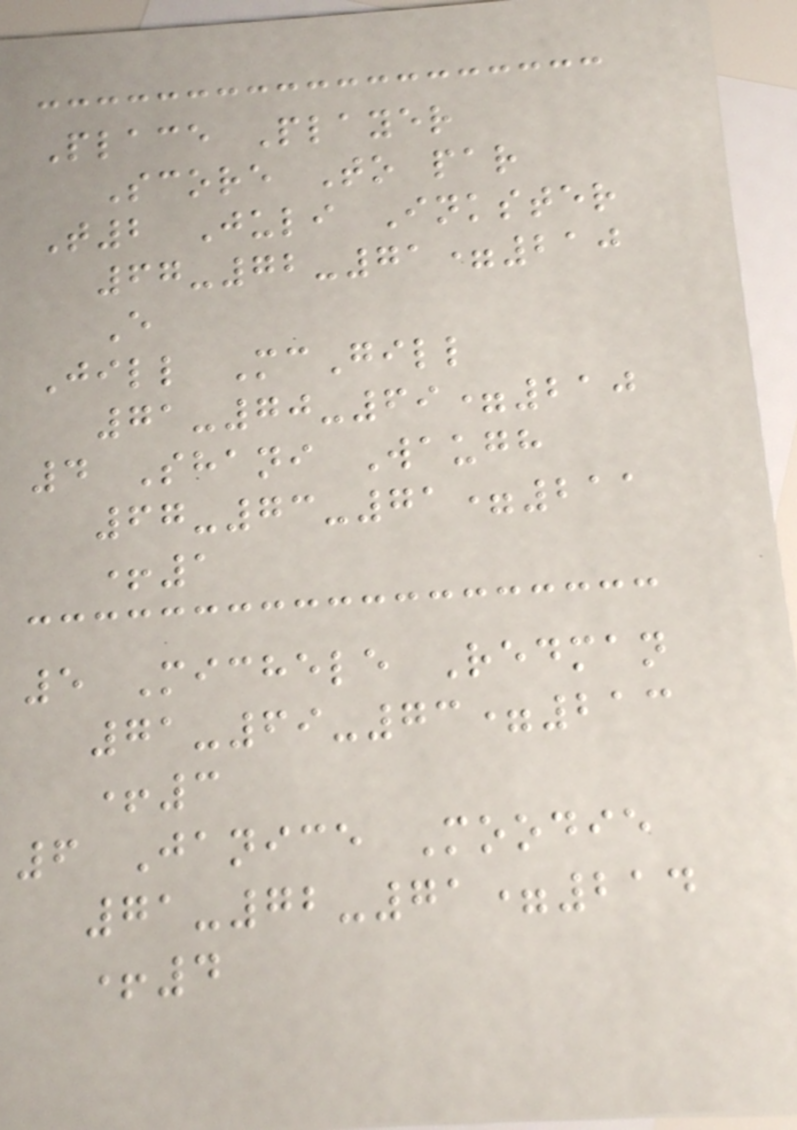Place Player
Score To par
T2 Juli Inkster
67-72-71=210
E
Jill McGill
71-70-69=210
4 Shani Waugh
67-73-71=211
+1
5 Michele Redman
71-69-73=213
+3
6 Janice Moodie
71-72-71=214
+4
